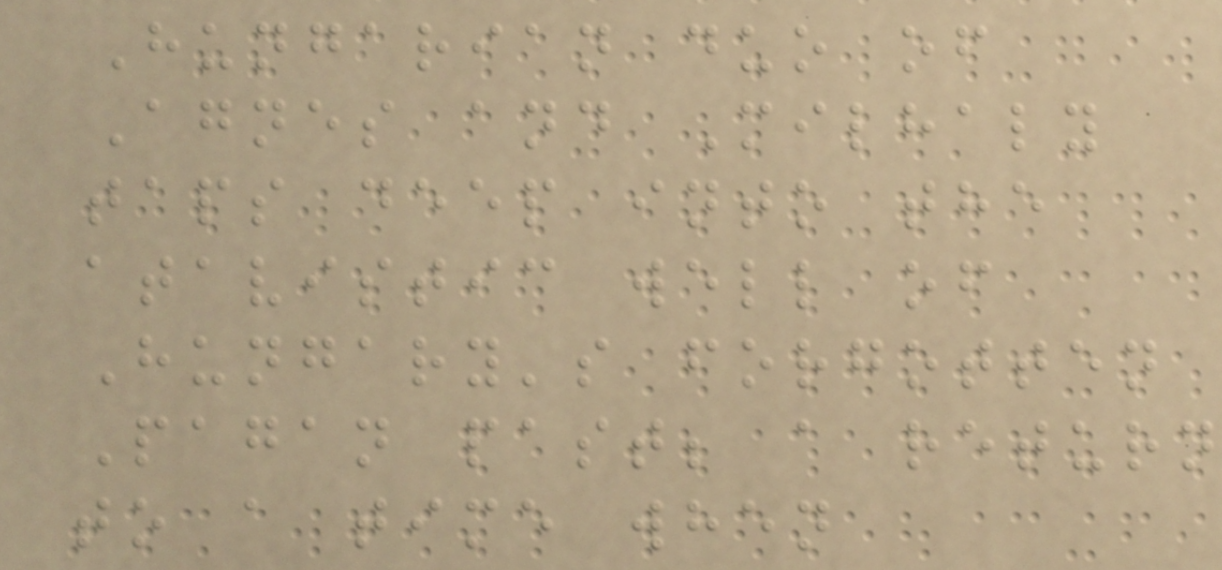Hungarian duo of
Agnes and Milhaly
taps deep into the
atavistic well of
Hungary's forgotten
Pagan past; a return
to a time when
